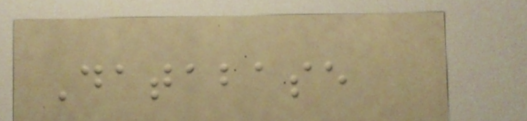Database
